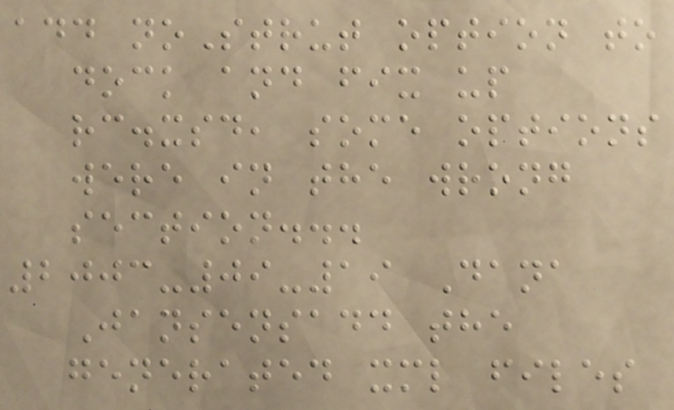add noStrut option to
dock and fix up
rc.xsd, some options
were in the wrong
section...
2003-09-19 Dana
Jansensadd the
generated xml files
